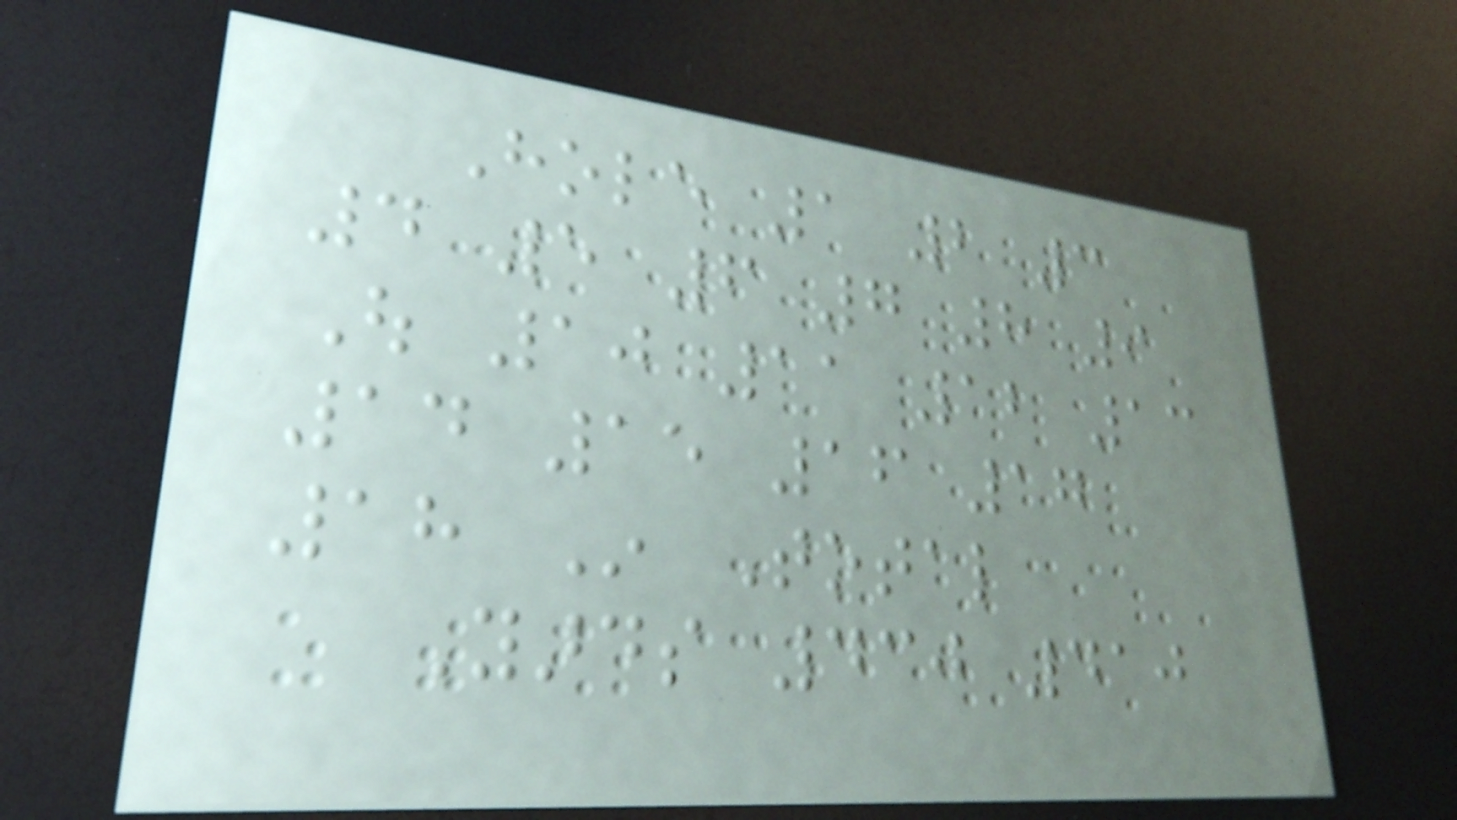Hole 1 2 3
4 5 6 7 8 9
Out 10 11 12 13
14 15 16 17
18 In Total
Yards 430 410
